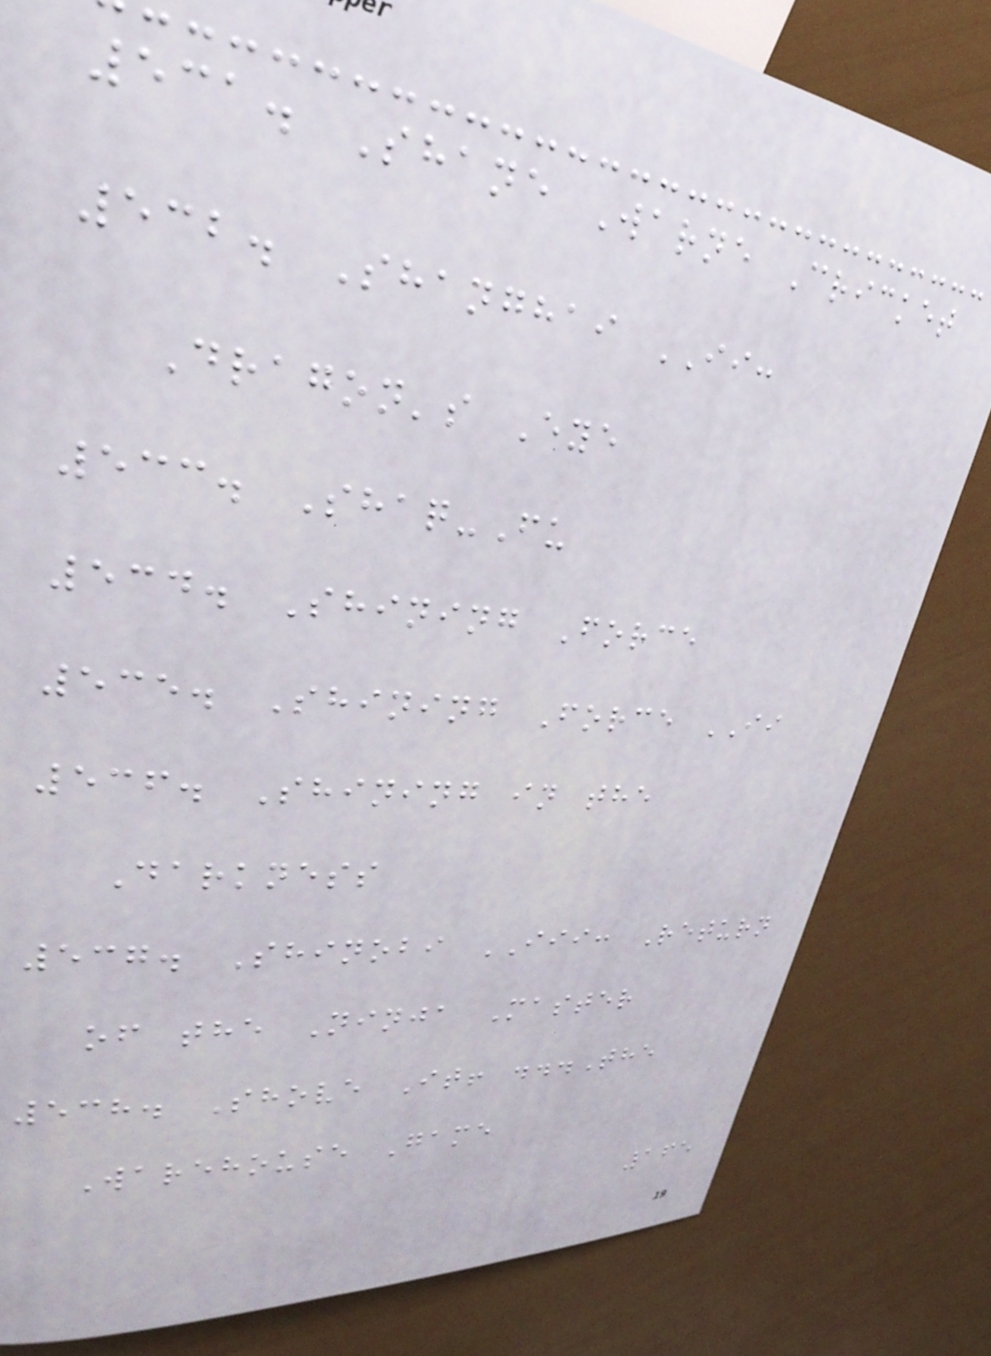531. Shane Warne Cricket
532. Shanghai II:
Dragon's Eye
533. Shaq-Fu
534. Shining Force
535. Shining Force II
536. Shining in the
Darkness
537. Shinobi III: Return
of the Ninja Master
538. Shove It! ...The
Warehouse Game
165
